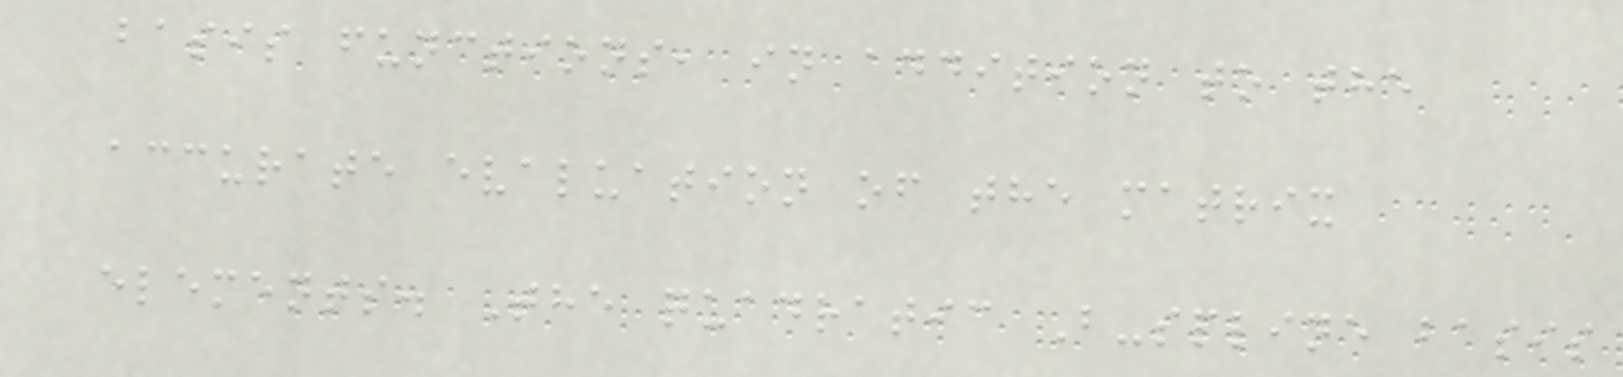basis functions, in addition to the
accurate evaluation of the matrix
elements. The quadratic B-spline basis
